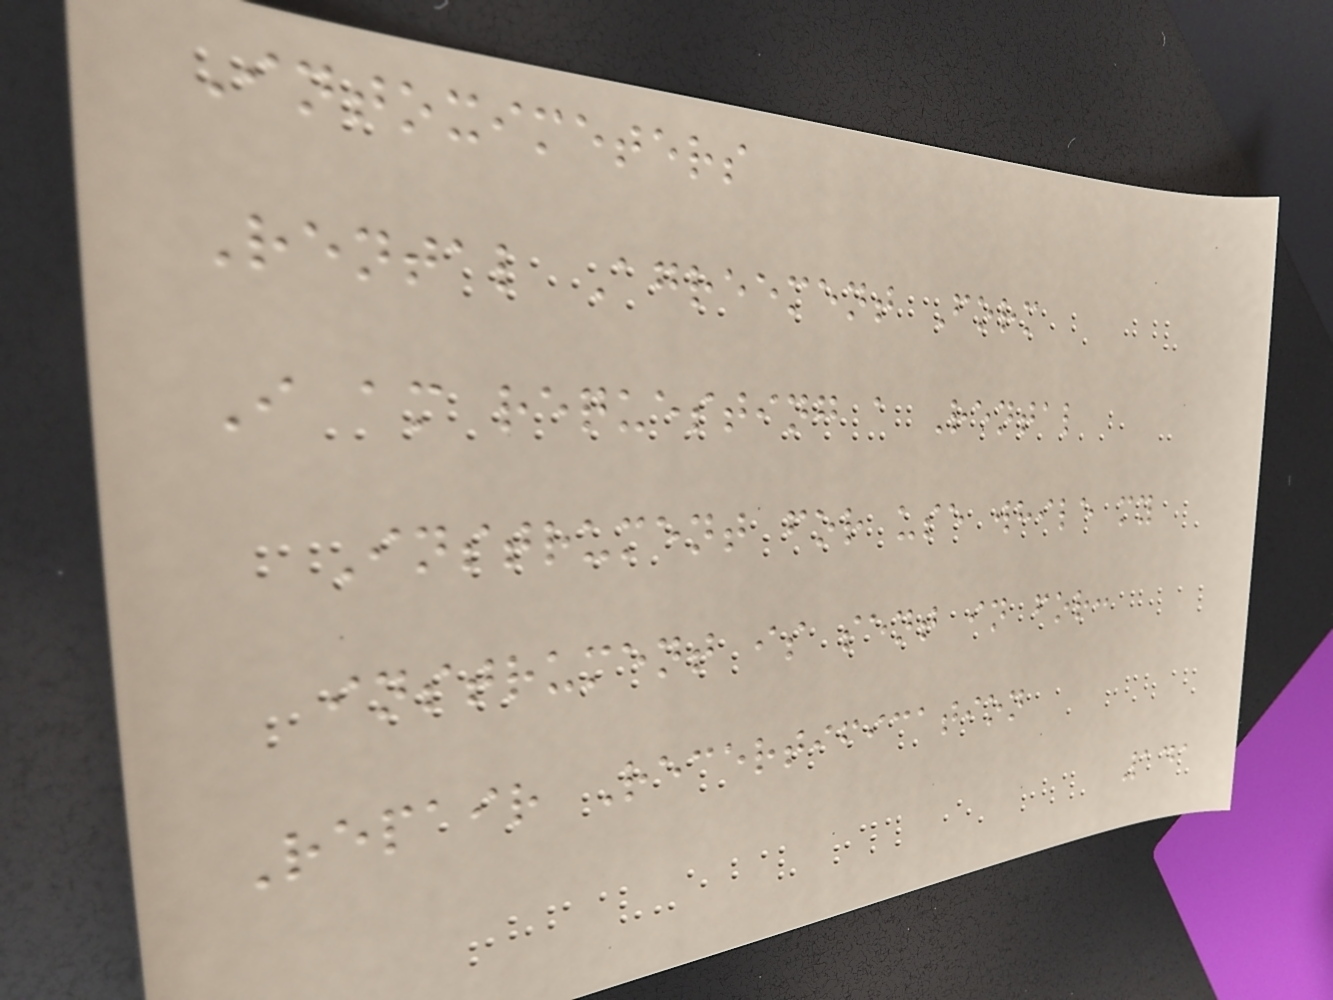Intoximeters
Rental Agreement Form
I am requesting a Rental
Instrument for use while my
instrument is sent in for:
Repair Recertification
141
